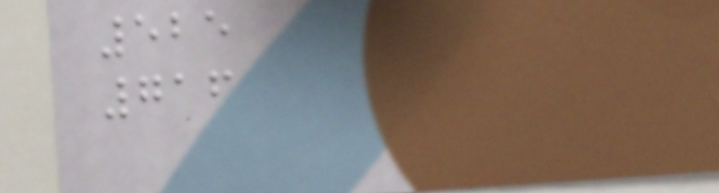525
716
